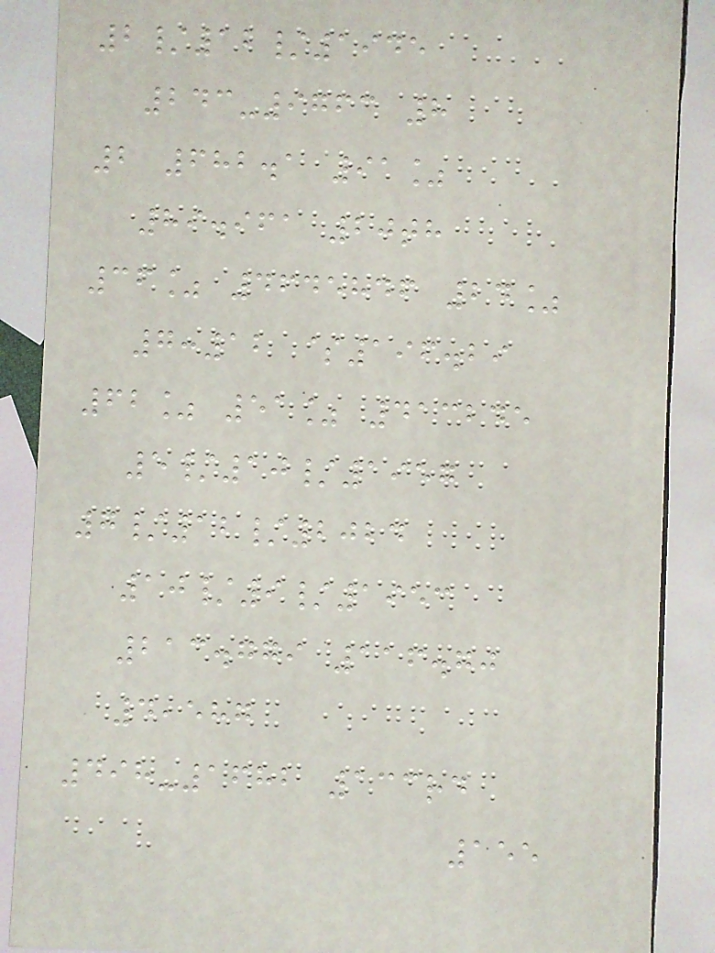2/12/1945
243-9763 8
2 682.1 91%
89.961 20th
36% 4645846 24%
7:12 $196.29
62% 51% 413245
5/10/1957
7/12/2024
10/9/1953
213.779 116.70
4,587
498-1682 133rd
155
